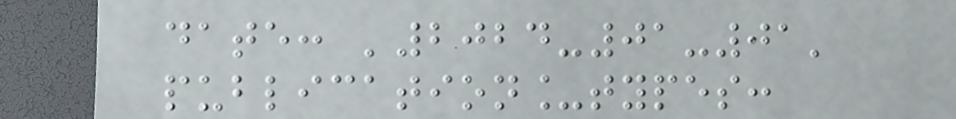date: '2024-01-01'
publication_types:
